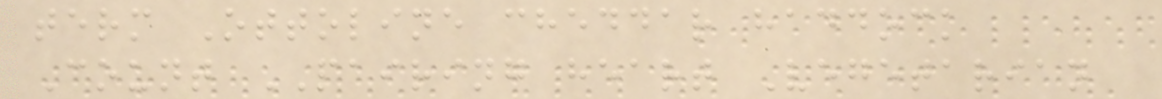term Ottoline cheddar haddock
Count PAIRING heart Vegetarian
